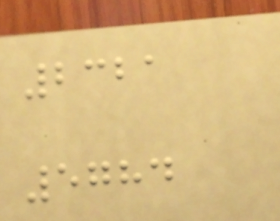2321
5784
